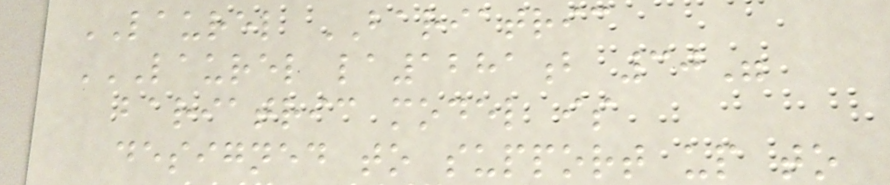LAUREL BARIATRIC
LAUREL LA1281B 30"
BARIATRIC MODEL IS
DESIGNED TO SUPPORT UP TO
